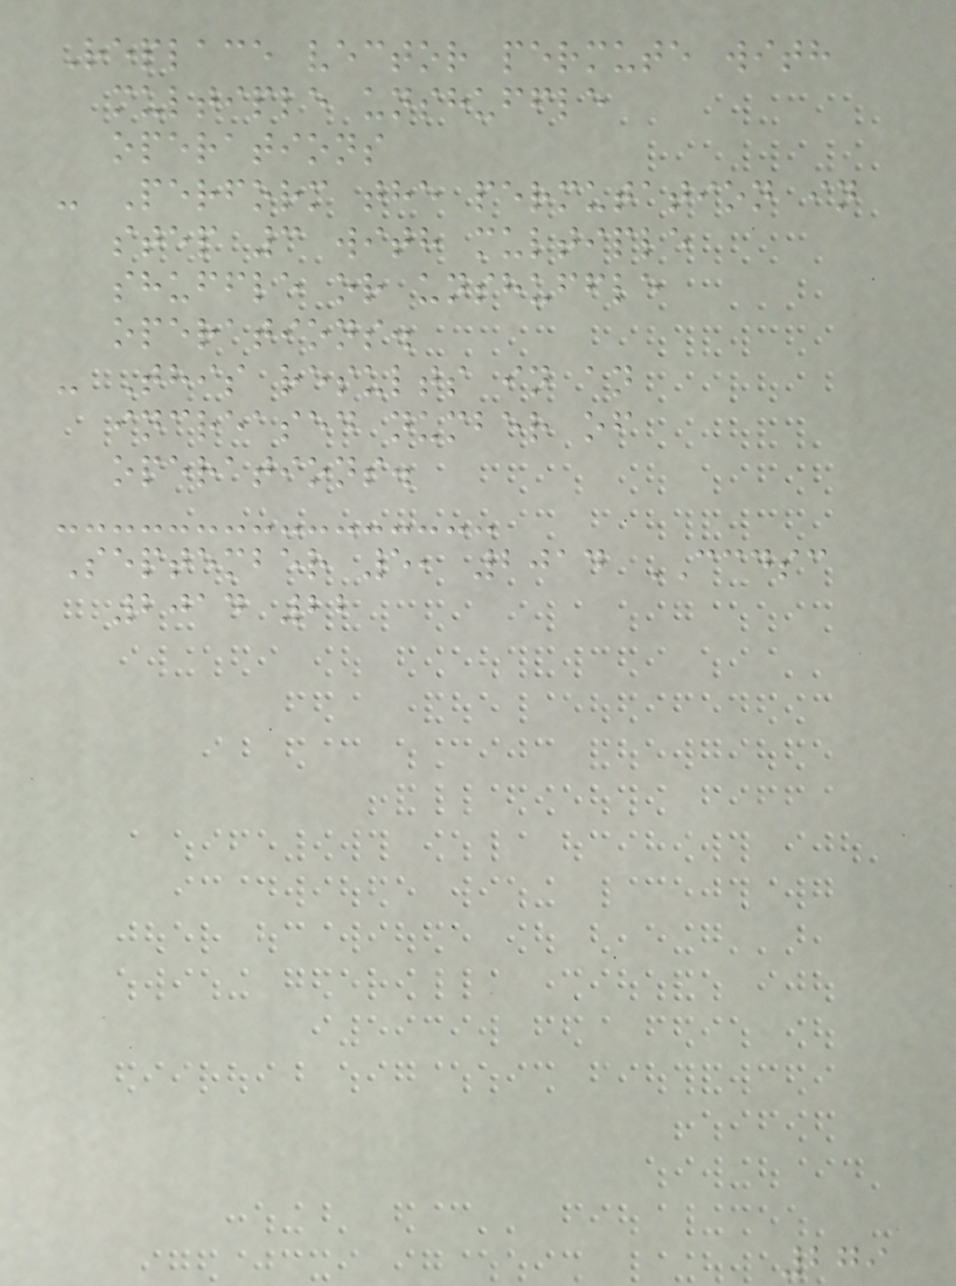Replace vector permute with
multiple unshuffle
operations
- Perform the permutation in
step 3 with multiple
shuffle or unshuffle
operations.
- This results in an
increased number of
operations.
September 5, 2014 CCDSC
2014 22
279
